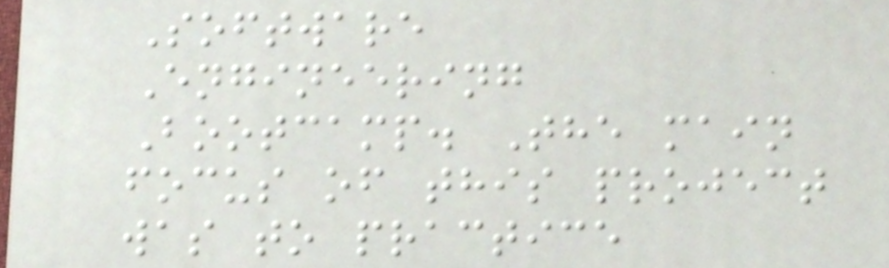Software
Engineering
Bootcamp. The main
focus of this project
was to practice
